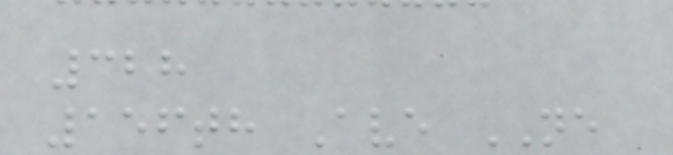328
156th Ave NE
